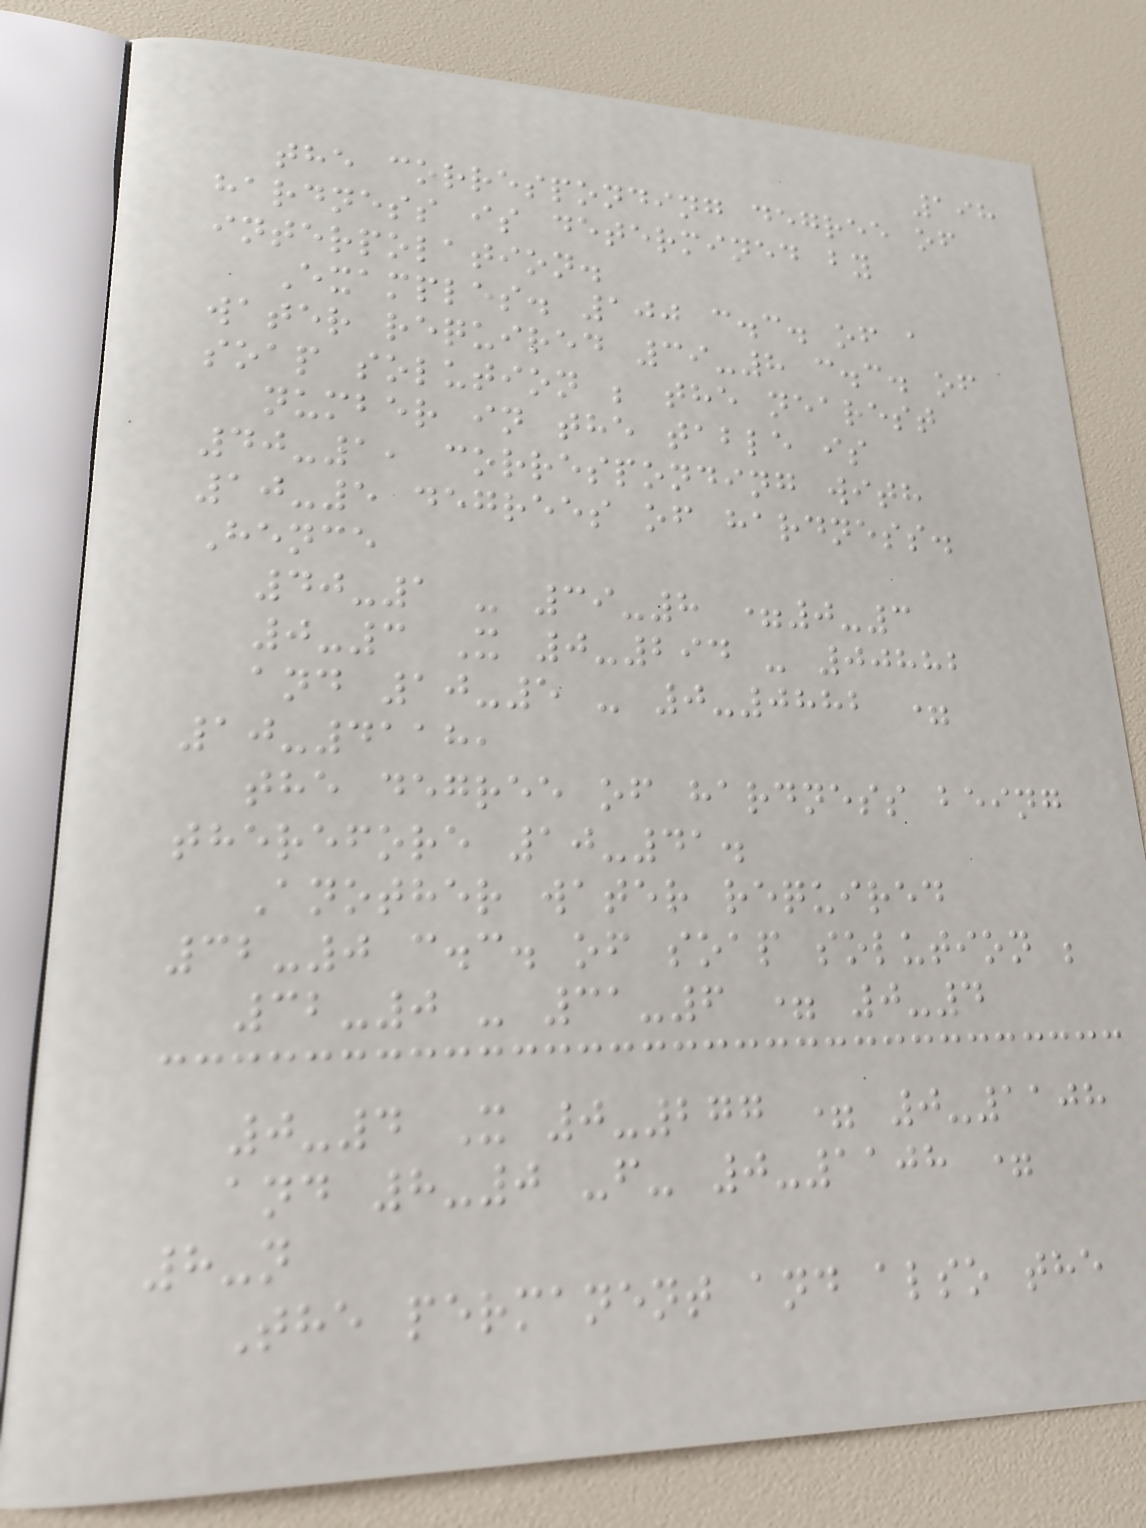198
the corresponding degree of
hardness is determined by
interpolation.
Examples. 100 c.c. of a
water required 39-8 c.c. of
soap solution ; the nearest
number in the table is
40-1, corresponding with
10-5 degrees of hardness.
Hence
40-1 - 39-8 =0-3
0-3 X 0-294 - 00882
and 10-5 - 0-0882 =
10-4118,
the degree of hardness being
therefore 10-41.
Another water required
32-0 c.c. of soap solution ;
32-0 - 31-6 = 0-4
0-4 X 0-277 = 0-1108
and 8-0 -f- 0-1108 =
8-n
The permanent and also the
